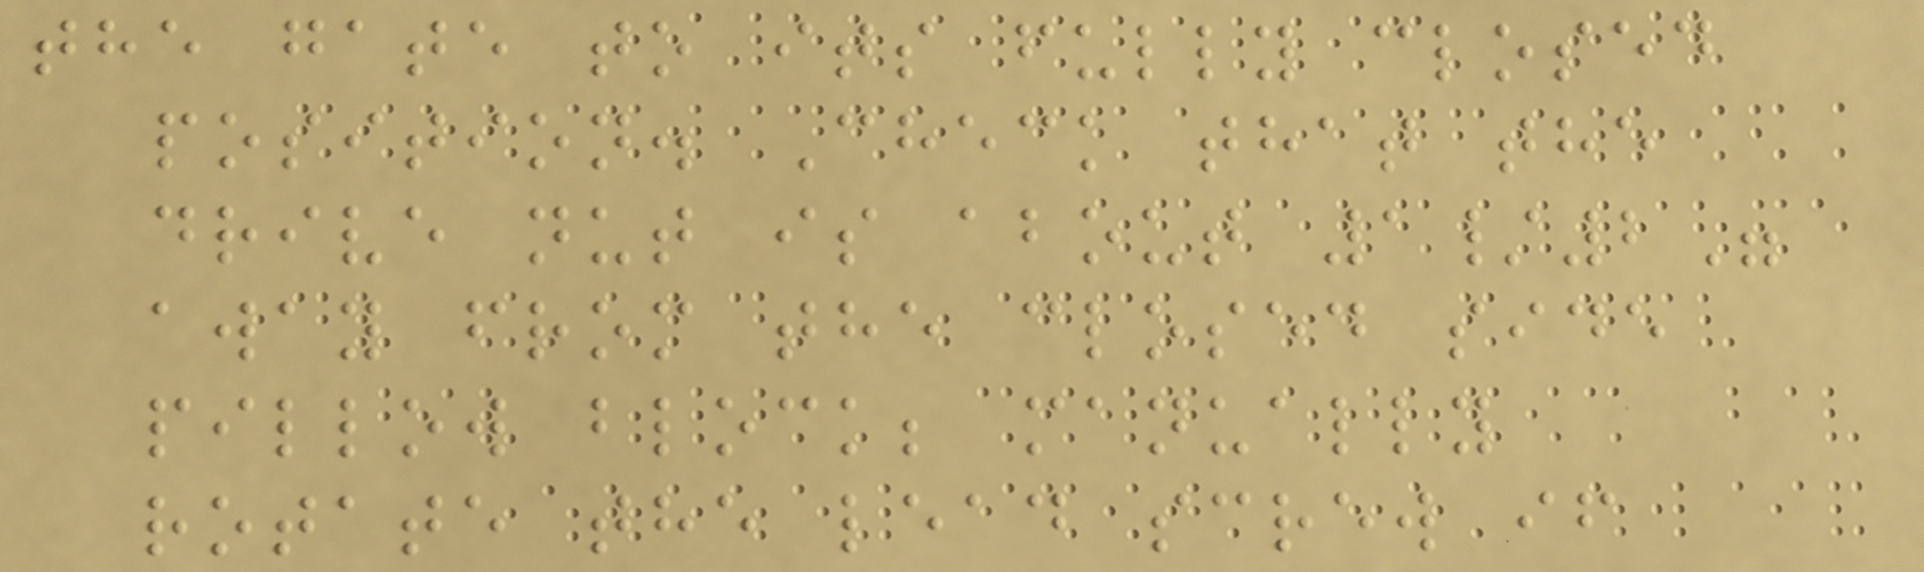the gate to its fully closed
position. Check that the
drive nut is about 1/2"
away from the closed side
pillow block; manually
rotate the lead screw if
